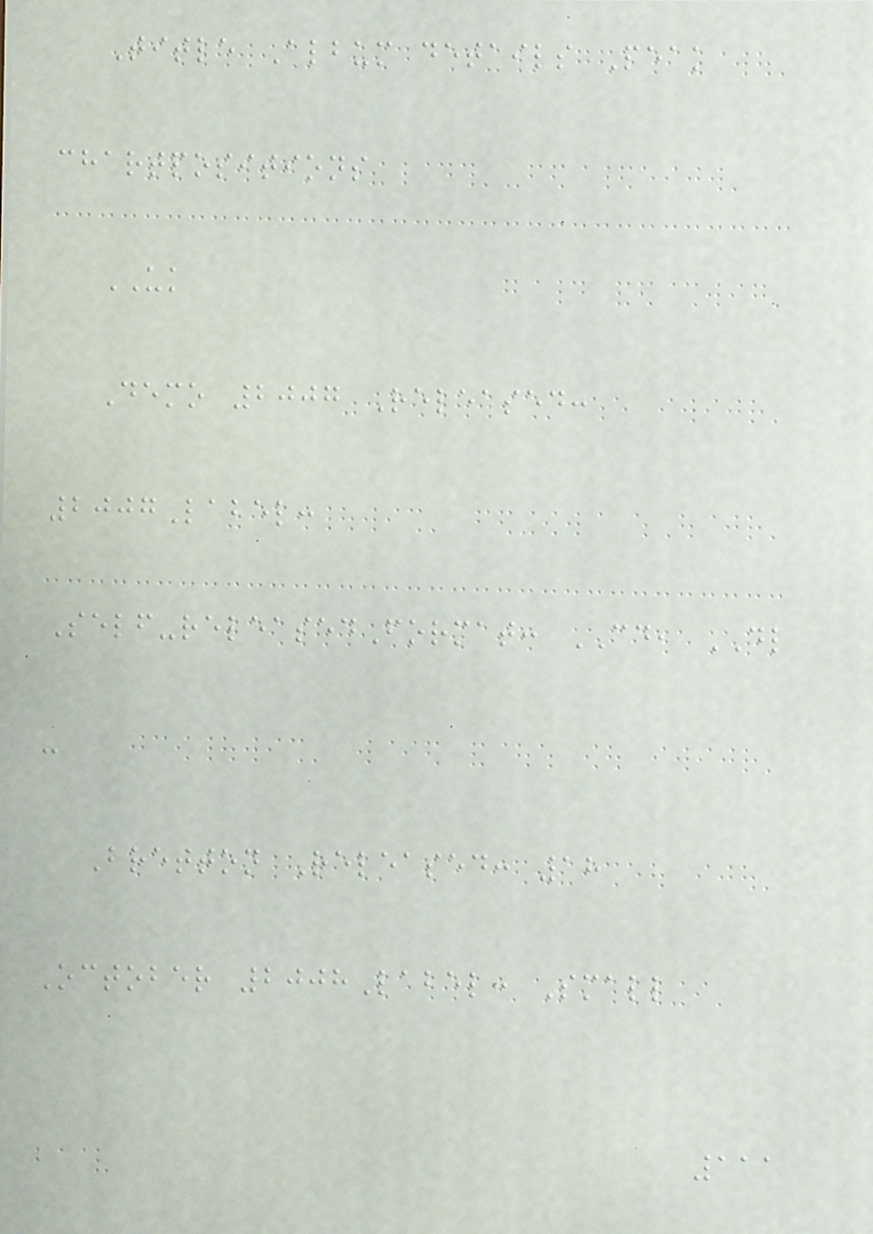Title Album details Peak
chartpositions
UK
Demo 2007 Released:
2007Label:
Self-releasedFormat: CD, DL
-
Bretton Released: 18
October 2008Label: Small
111
